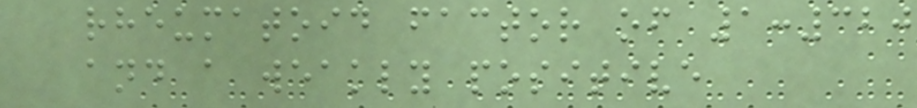rheumatoid factor of 1:320
and a weakly positive
